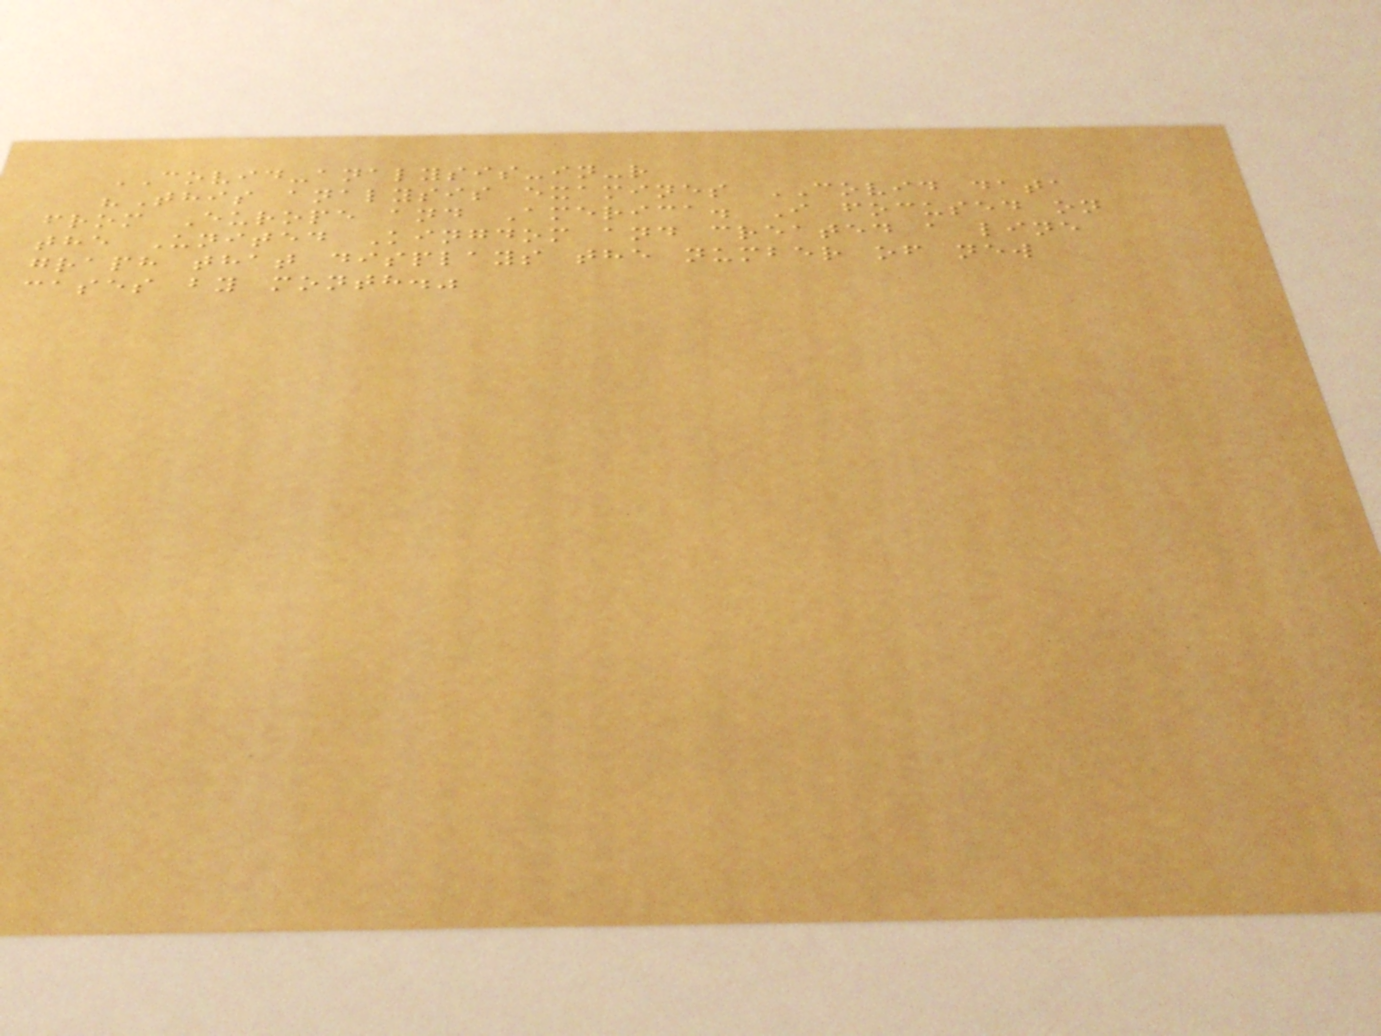COVID-analysis-in-r
"This analysis examines COVID data
from Europe and America. I focused on
the United Kingdom and created a line
graph that displays the number of new
cases by month."
